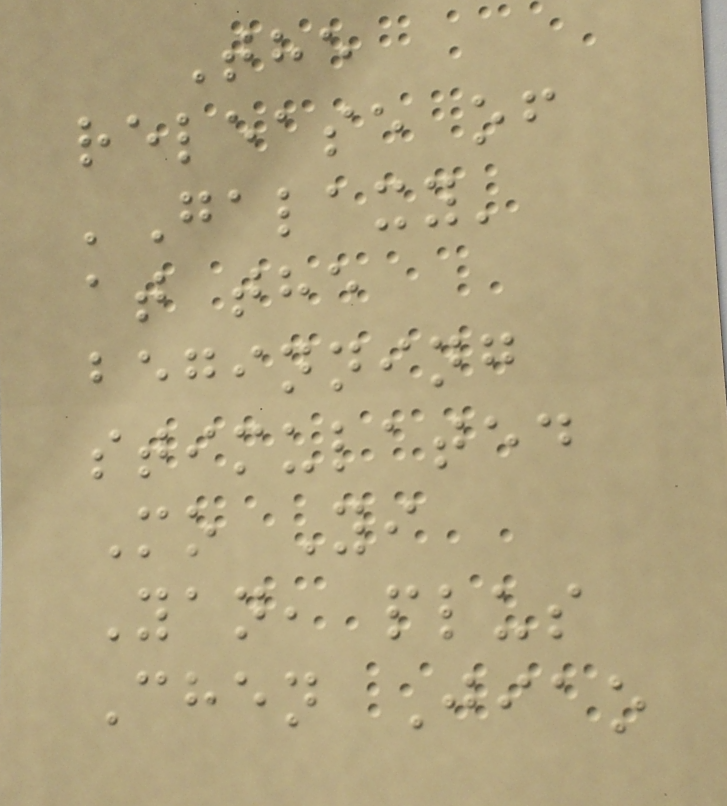The
release of
'Galaxy'
at the
beginning
stimulated
Mo Yi
Yan, plus
Chen Jiao
